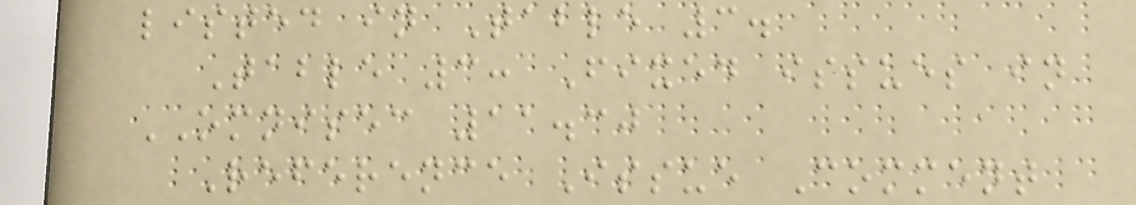listed in Table 3.
Table 3: Fixed issues in
OMNISEC 11.30
Reference Issue Comment
